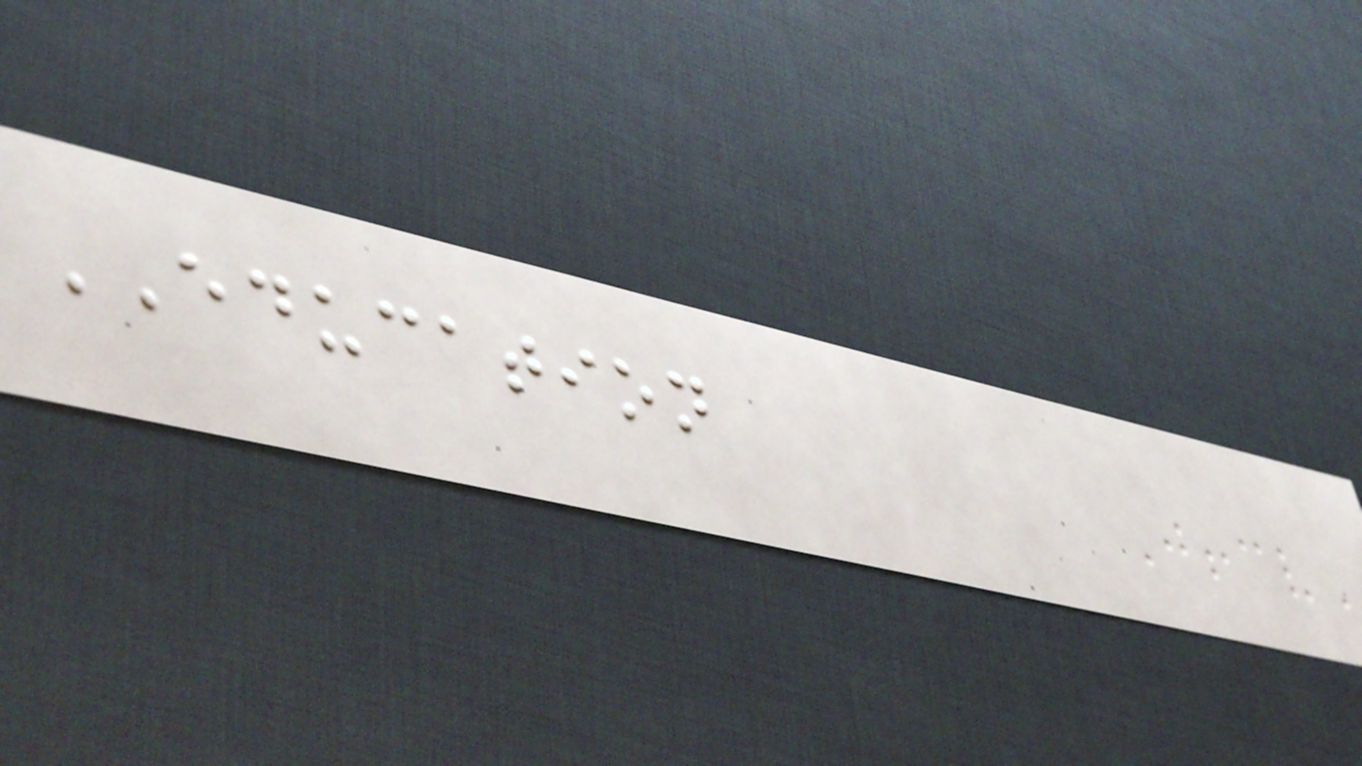EDUCATION
